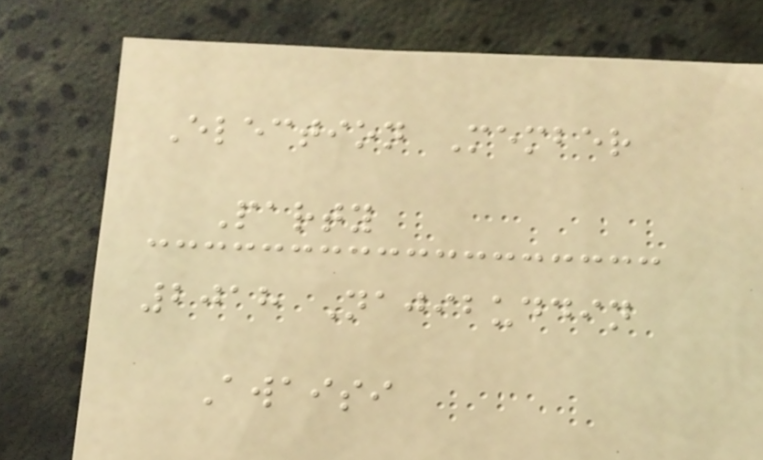Election Member
Party
2018 Najibuddin
Awaisi
